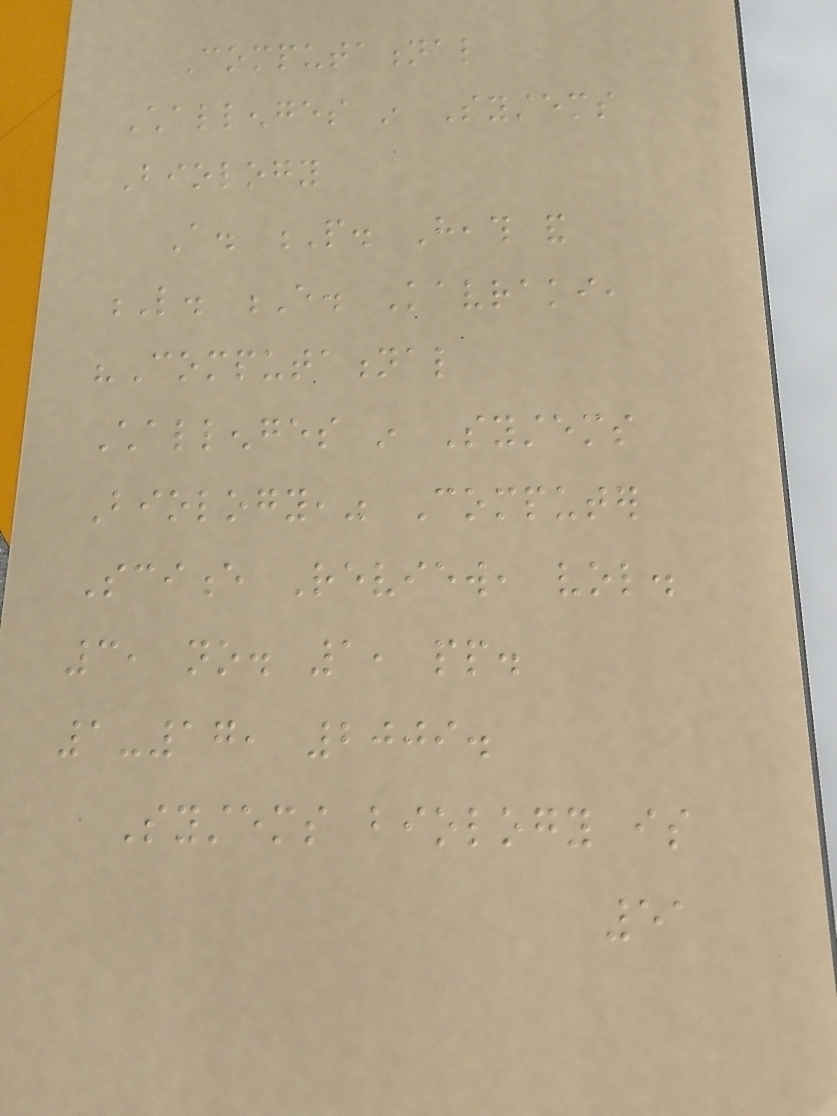Computational
Challenges in Systems
Biology
A. P. Heath and
L. E. Kavraki,
"Computational
Challenges in Systems
Biology," Computer
Science Review, vol.
3, no. 1, pp.
1-17, 2009.
Systems biology is
51
